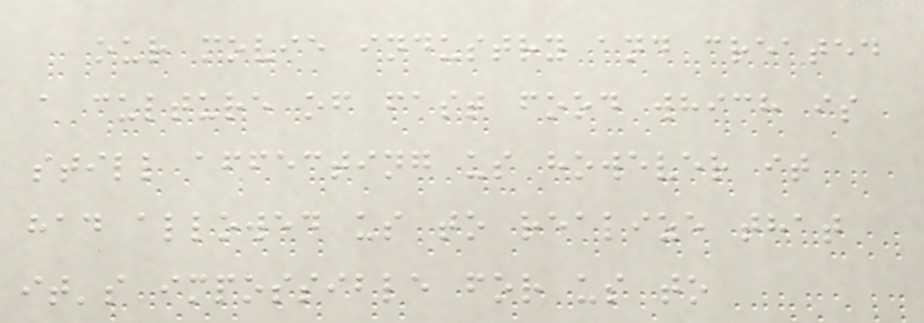our movie industry and created
a culture of fast food which is
still affecting us however it
had allowed us to realize that
it's impossible for us to
